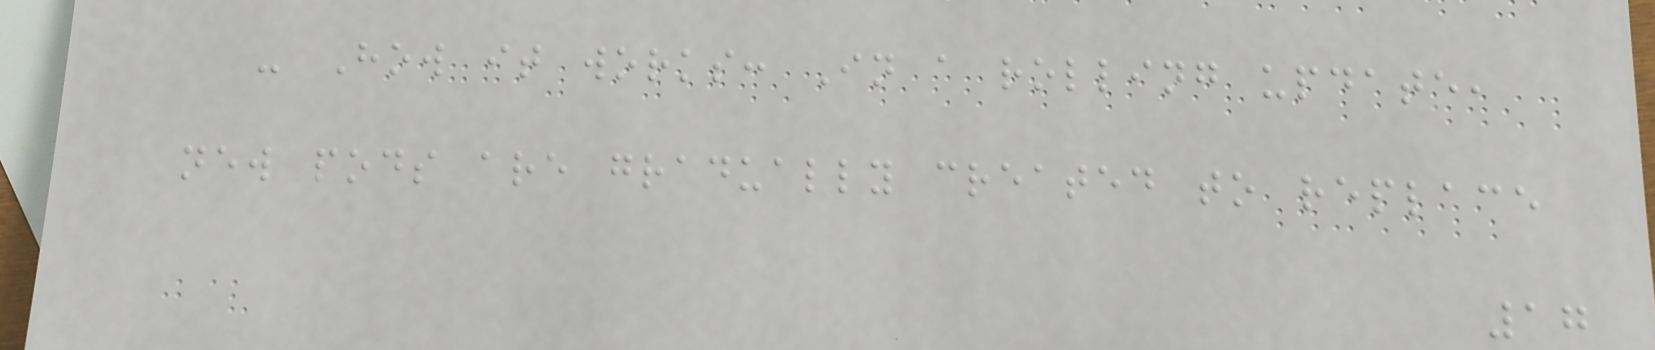- How it works: In a rolling update,
new pods are gradually created to replace
17
